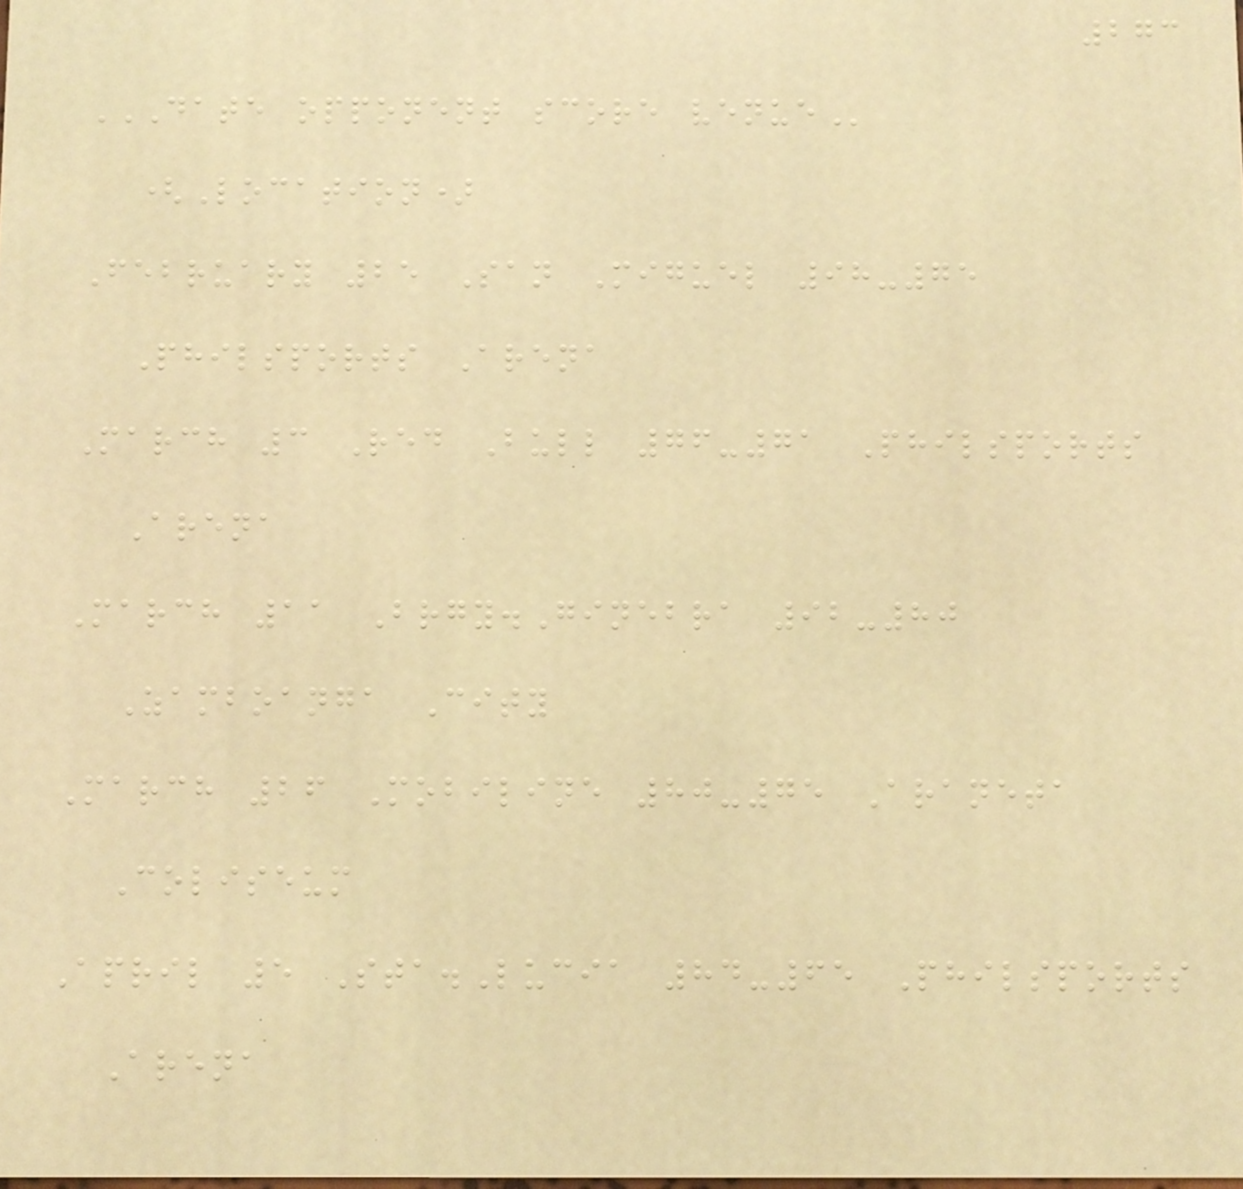273
DATE OPPONENT SCORE VENUE
(Location)
February 25 San Miguel 98-75
Philsports Arena
March 3 Red Bull 76-71 Philsports
Arena
March 11 Brgy.Ginebra 92-80
Zamboanga City
March 26 Mobiline 80-75 Araneta
Coliseum
April 5 Sta.Lucia 84-65 Philsports
Arena
